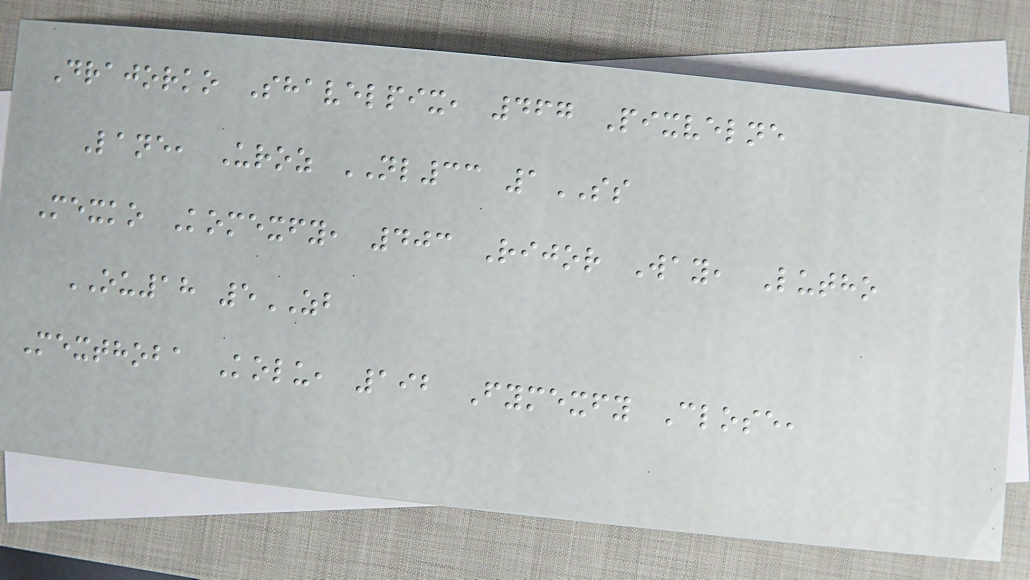Drajorko Shavelpix, 467 Pixvelne
Lane, Uroz NL33 1SS
Mexko Komexfy, 403 Rijor Way, Lutho
OU18 5ZB
Mexthoba Kolu, 192 Fymexfy Close,
